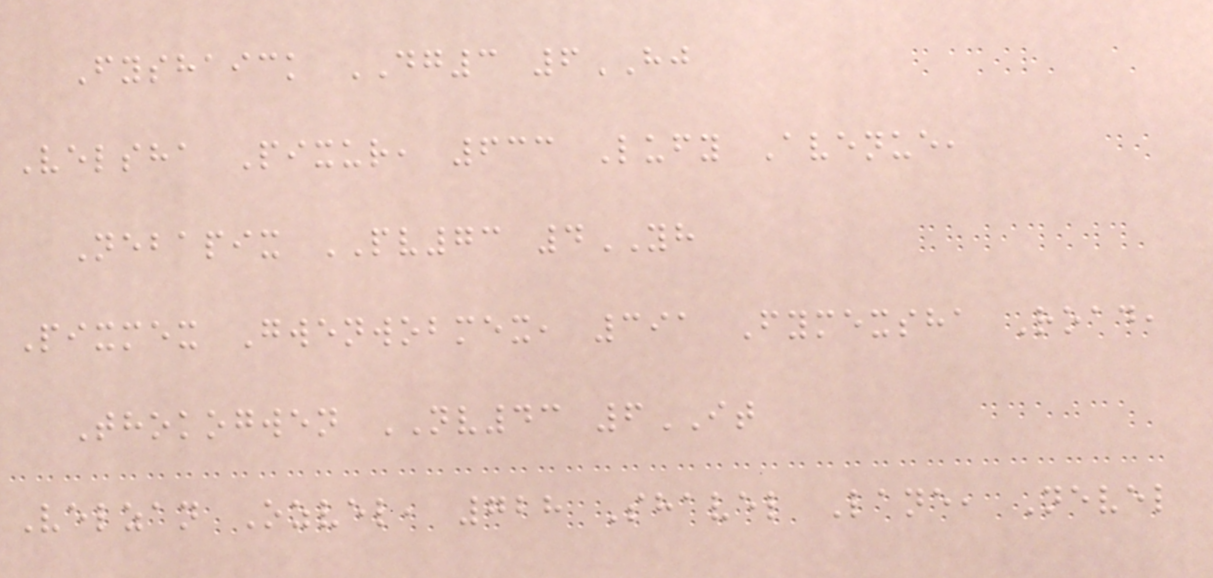Fyshaick DG3 6HJ
Velsha Pixur, 633 Lufy Avenue,
Nebapix PV73 4YH
Pixmex Gwenwobmex, 391 Fymexsha Road,
Thokogwen NV43 6IT
Velzan Ozvel, 728 Shavel Lane, Nevel
